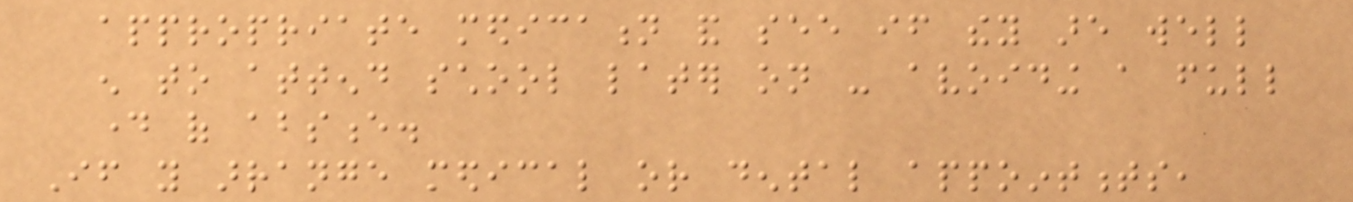appropriate medication and see if they are well
enough to attend school later on - avoiding a full
day of absence.
If you arrange medical or dental appointments,
